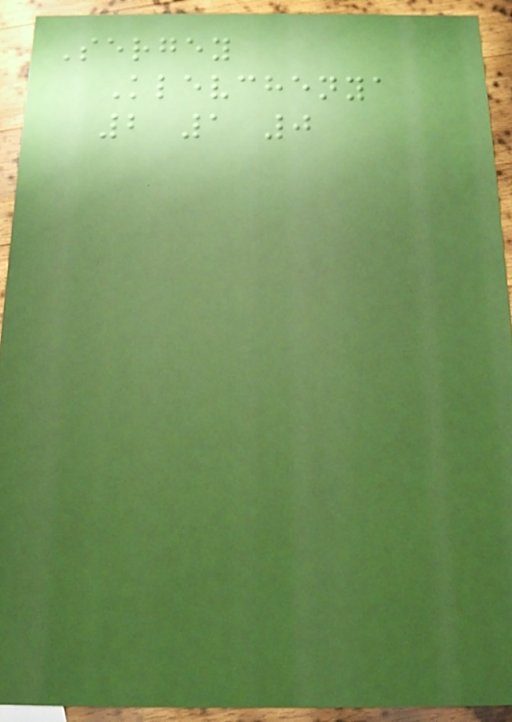Sergey
Klevchenya
2 1 0
